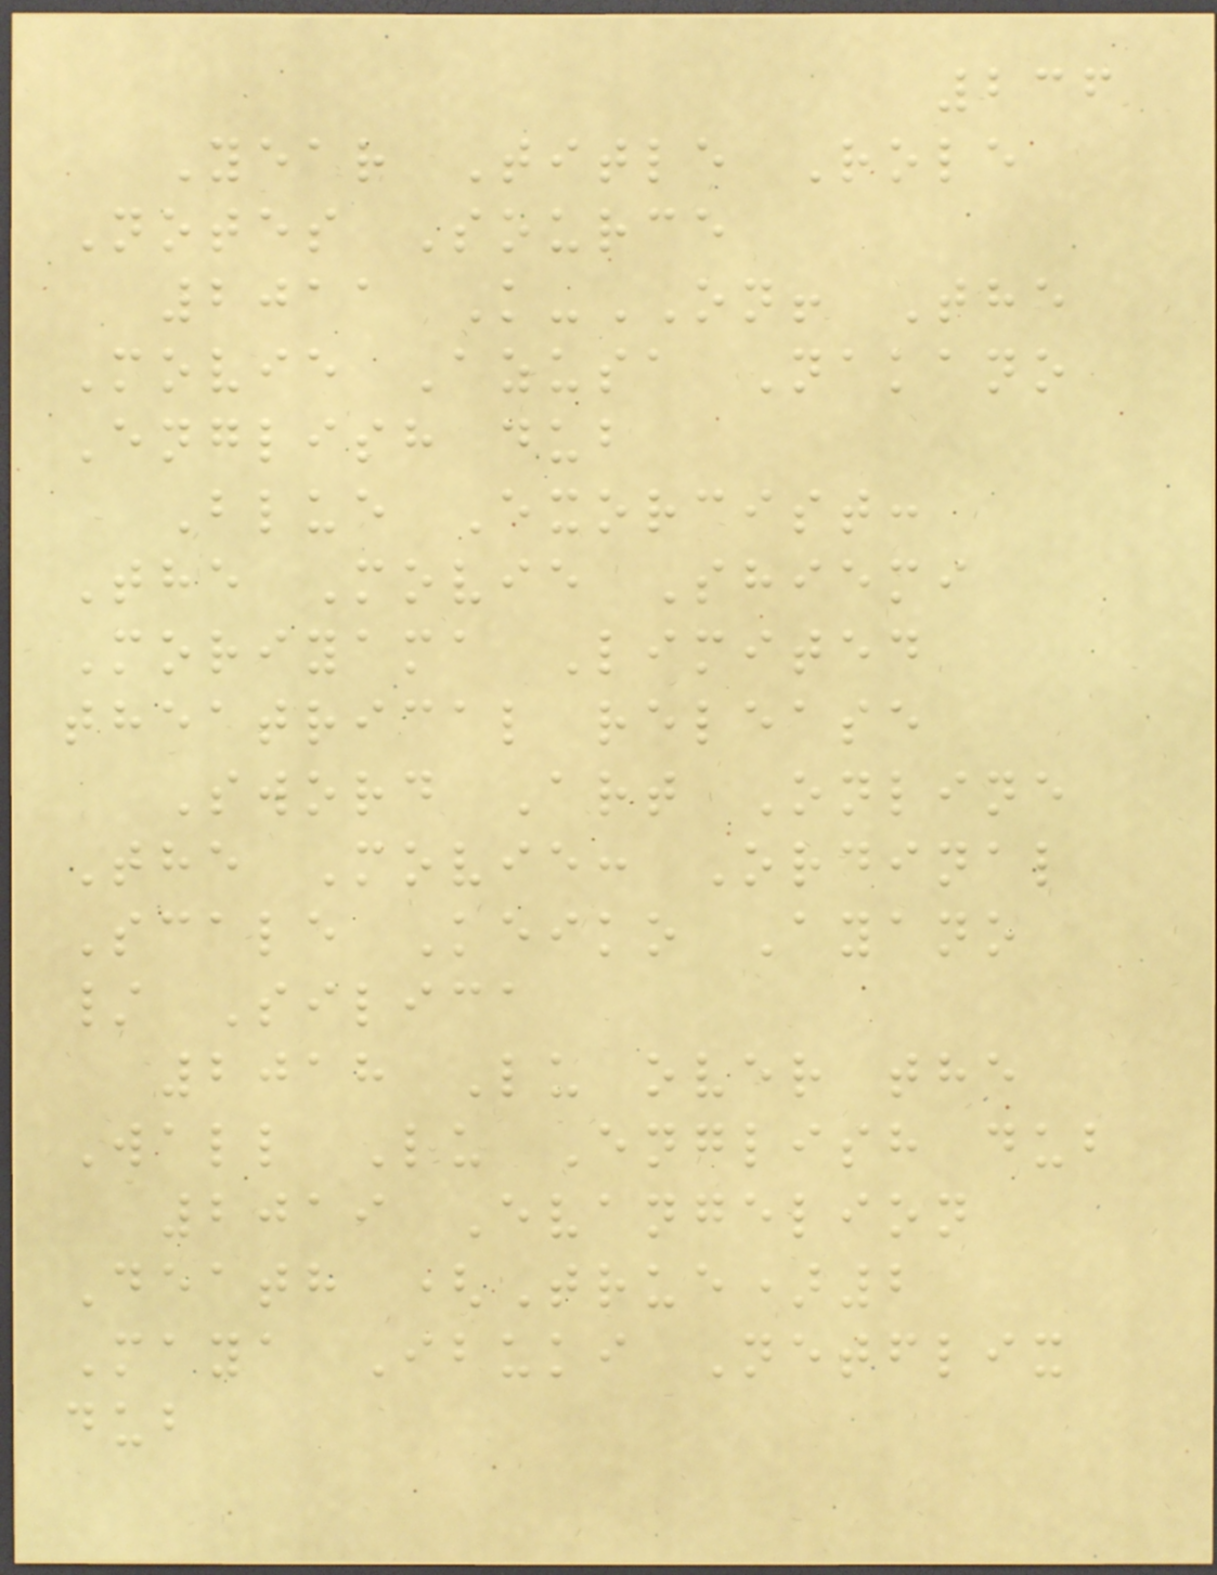236
Year Title Role
Notes Source
2011 K-ON! The
Movie Azusa Nakano
English dub
Blue Exorcist:
The Movie Shiemi
Moriyama Limited
theatrical release
Sword Art Online
The Movie: Ordinal
Scale Keiko Ayano
/ Silica
2018 Lu over the
Wall Lu English dub
2019 Evangelion
Death (True)2
Maya Ibuki Netflix
dub
